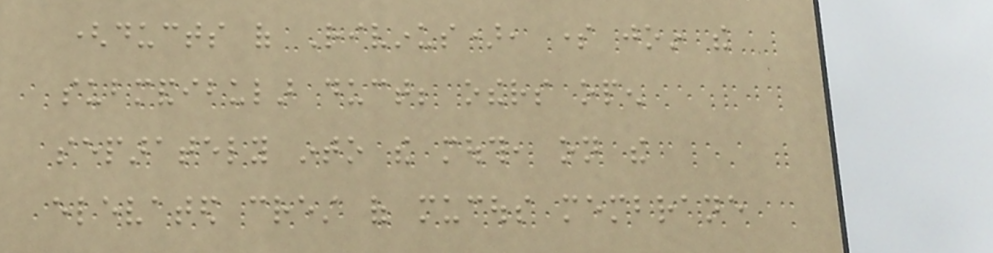(ducts of Rivinus), some join the
submandibular duct; others open
separately into the mouth, on the
elevated crest of mucous membrane
